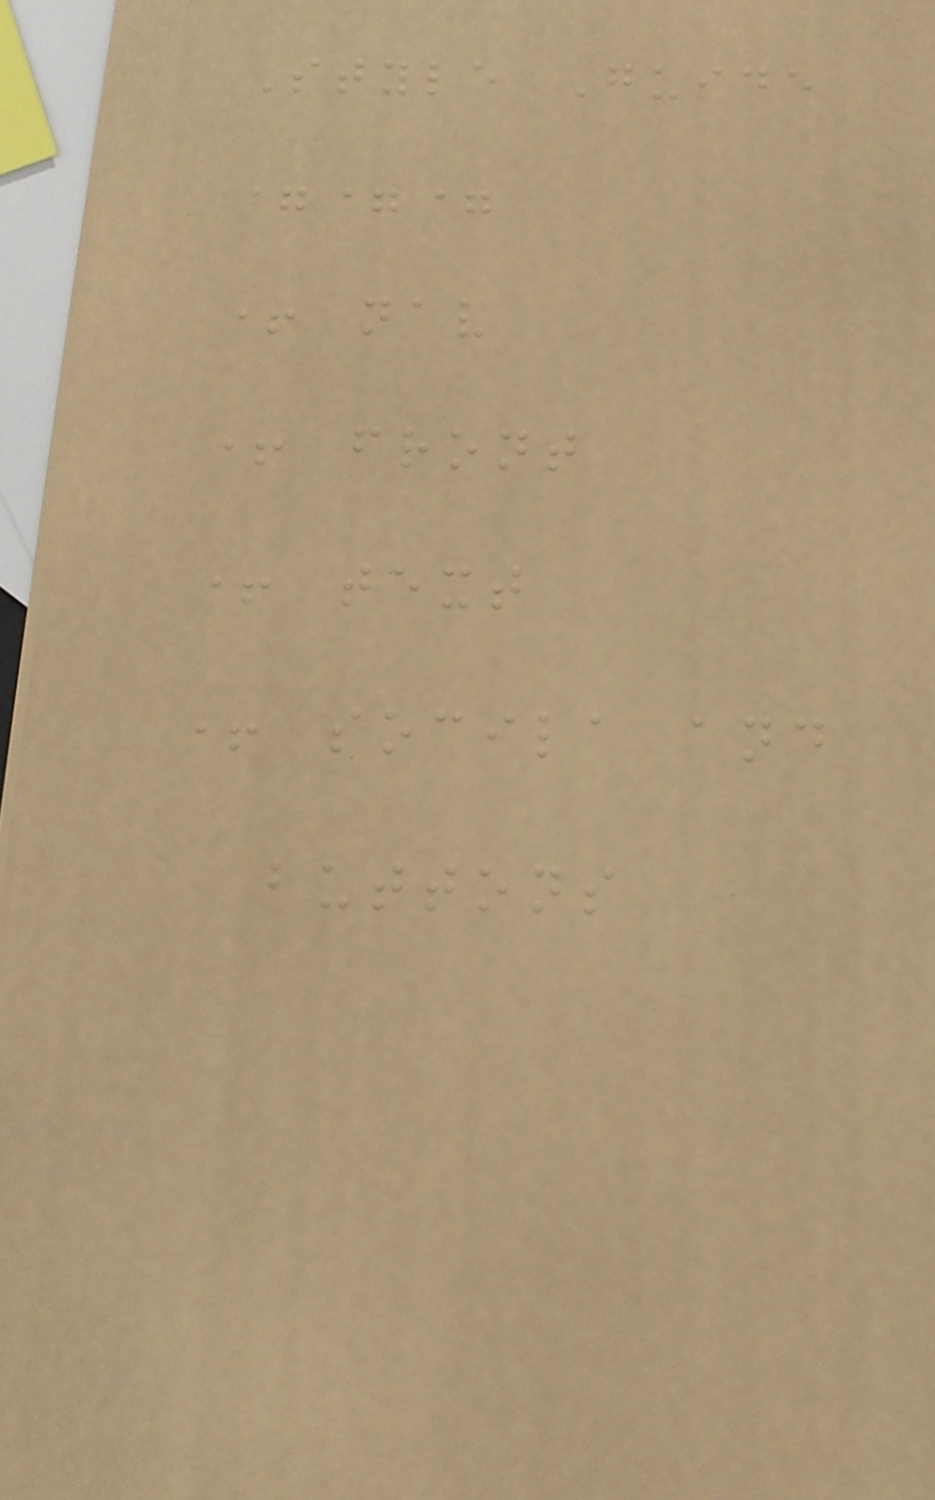Style Guide
===
+ nav
+ front
+ text
+ socila and
buttons
